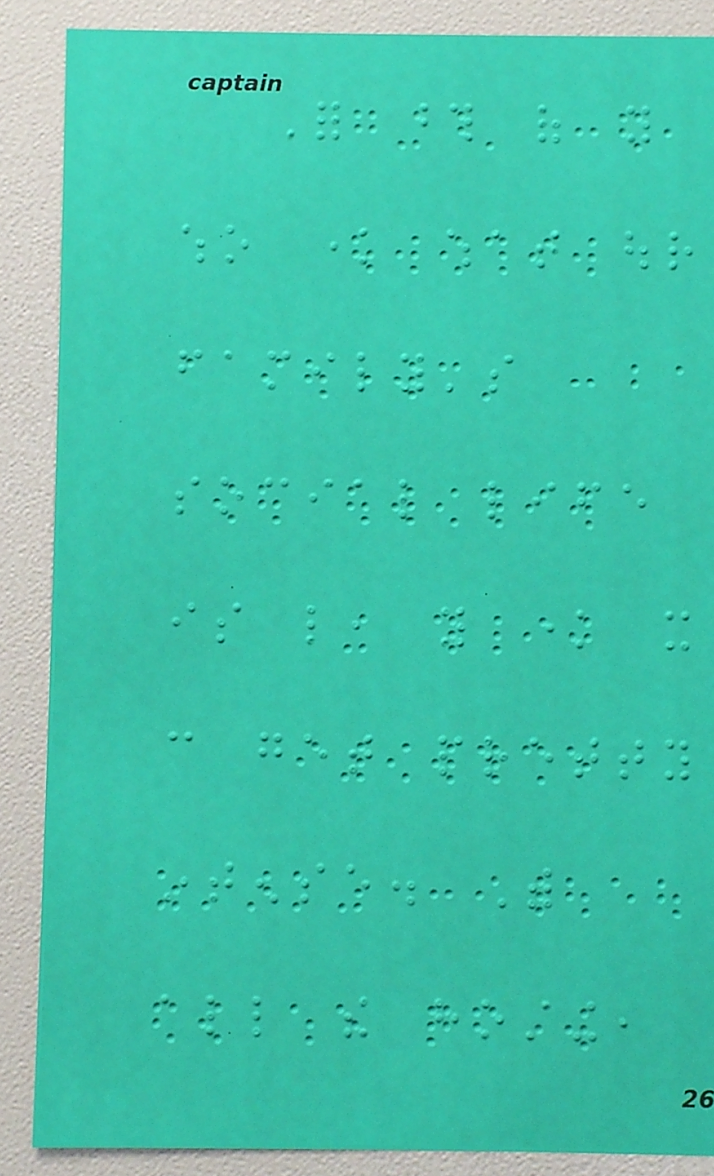For those of you
who know what our
family's
social life
is like, you know it
can get pretty
intense. With
all the hosting,
